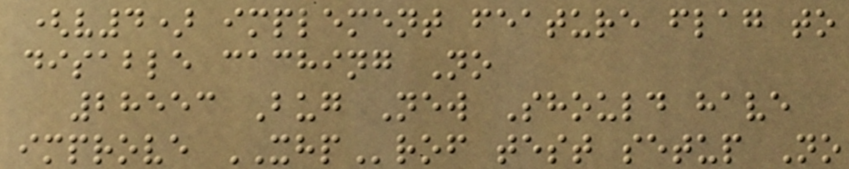(v4) implement feature flag to
disable caching No
28553 Bug New Should have
improve XHProf test setup No
